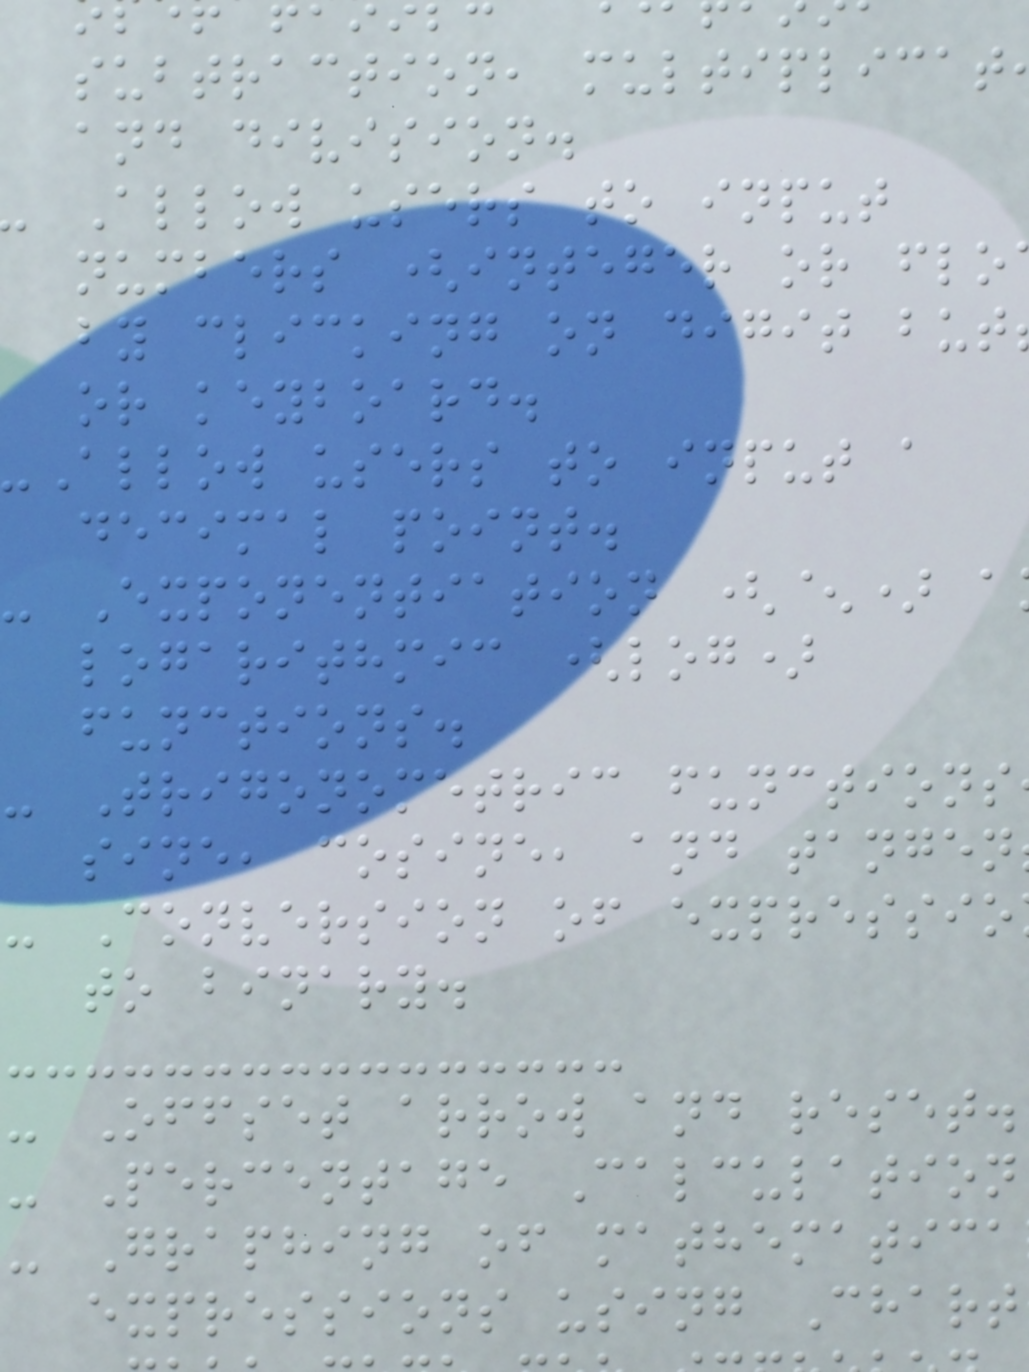subtraction, multiplicat
and division.
Allow users to input
numbers (integer or flo
by clicking on digit but
or keyboard.
Allow users to input a
decimal point.
- Exponentiation (^) a
logarithmic (log)
functions.
- Trigonometric functions
sine, cosine, and tangen
- Conversion of expressio
to binary.
- Offset arrow and reset.
- Percentage Calculation
- Graphing of mathematica
expressions using Chart
